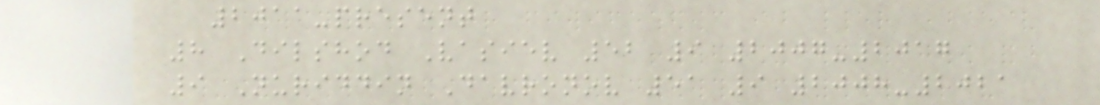2011-present
8 Dilshod Vasiev 52 9 2007-2017
9 Nuriddin Davronov 51 9 2008-2021
